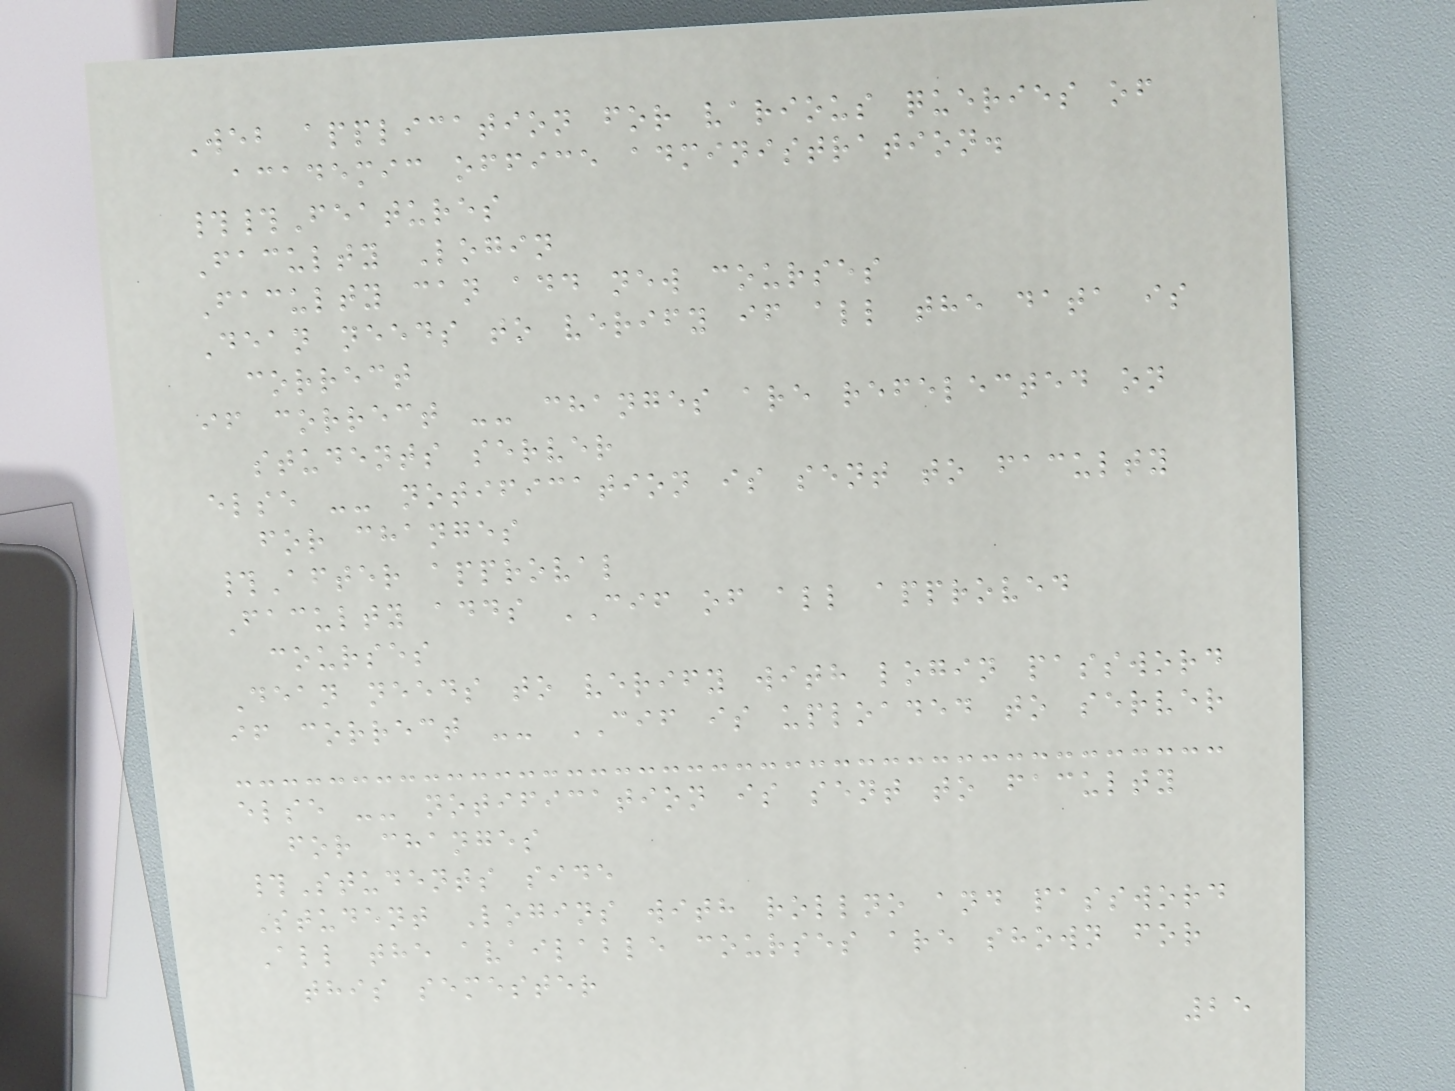Web application for various queries of
academic office administration.
##Features
Faculty Login
Faculty can add new courses
Dean needs to verify if all the data is
correct
if correct -- changes are refelected on
students server
else -- notification is sent to faculty
for changes
#After approval
Faculty adds CIF of all approved
courses
Dean needs to verify with login password
if correct -- CIF is uploaded to server
else -- notification is sent to faculty
for changes
#Students side
Student Logins with rollno and password
All the available courses are shown for
this semester
25
